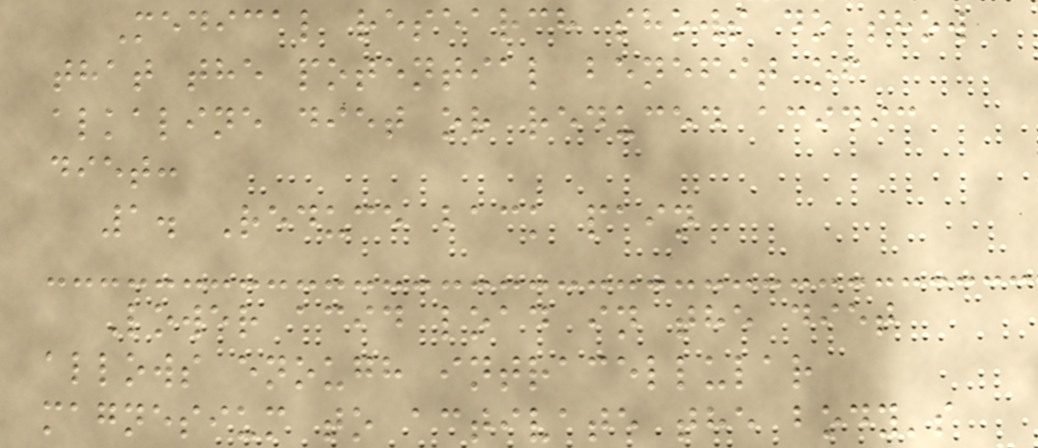Medical research shows do show
that the potential benefit of
alkaline diet or reduced acidic
diet:
1. Reduce back pain
Lower acid load in the diet
allows enough intracellular
magnesium to activate the body's
